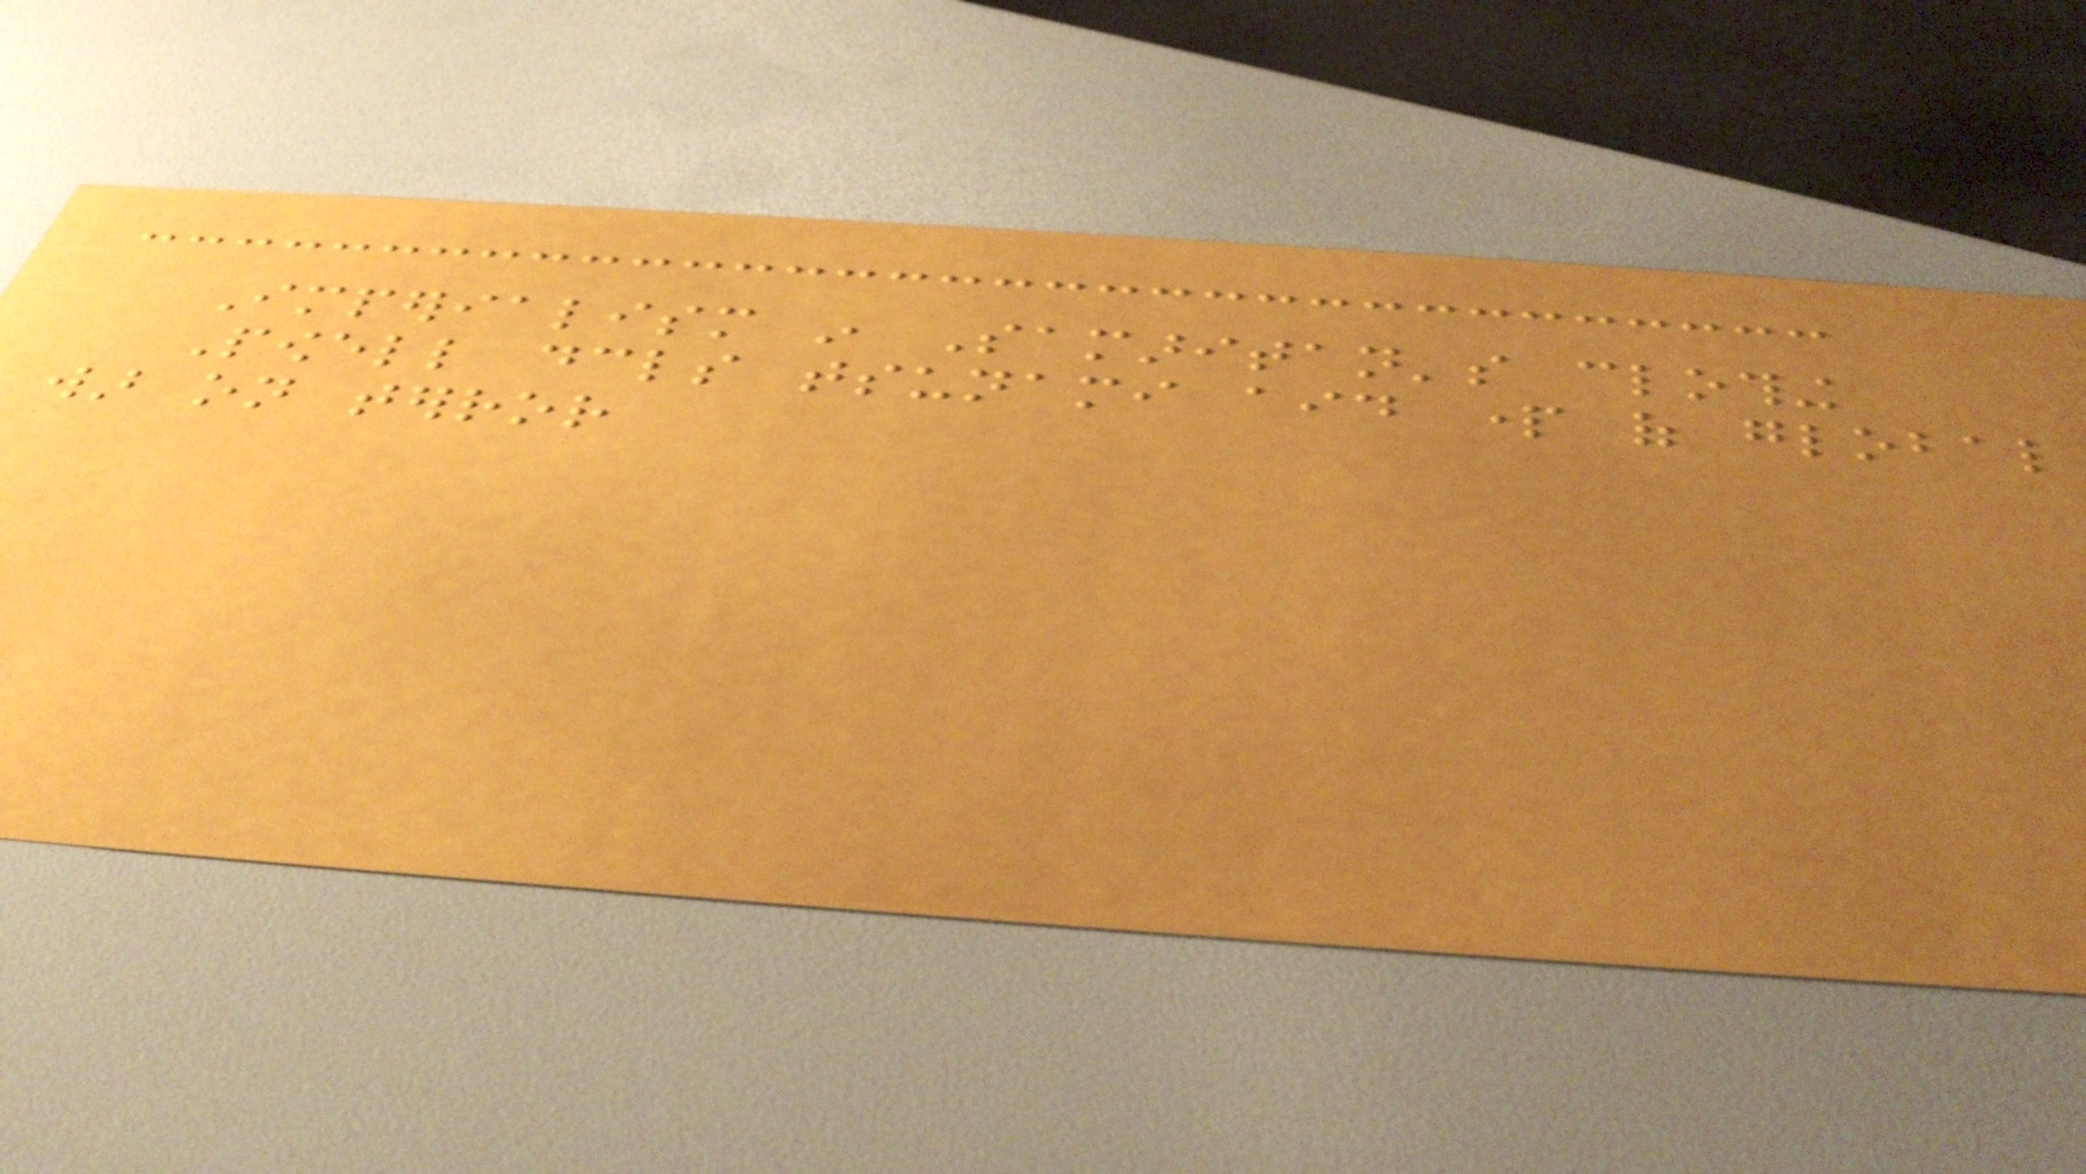Imperialism in Samaritan's clothing
Powell declares tsunami aid part of global
war on terror
